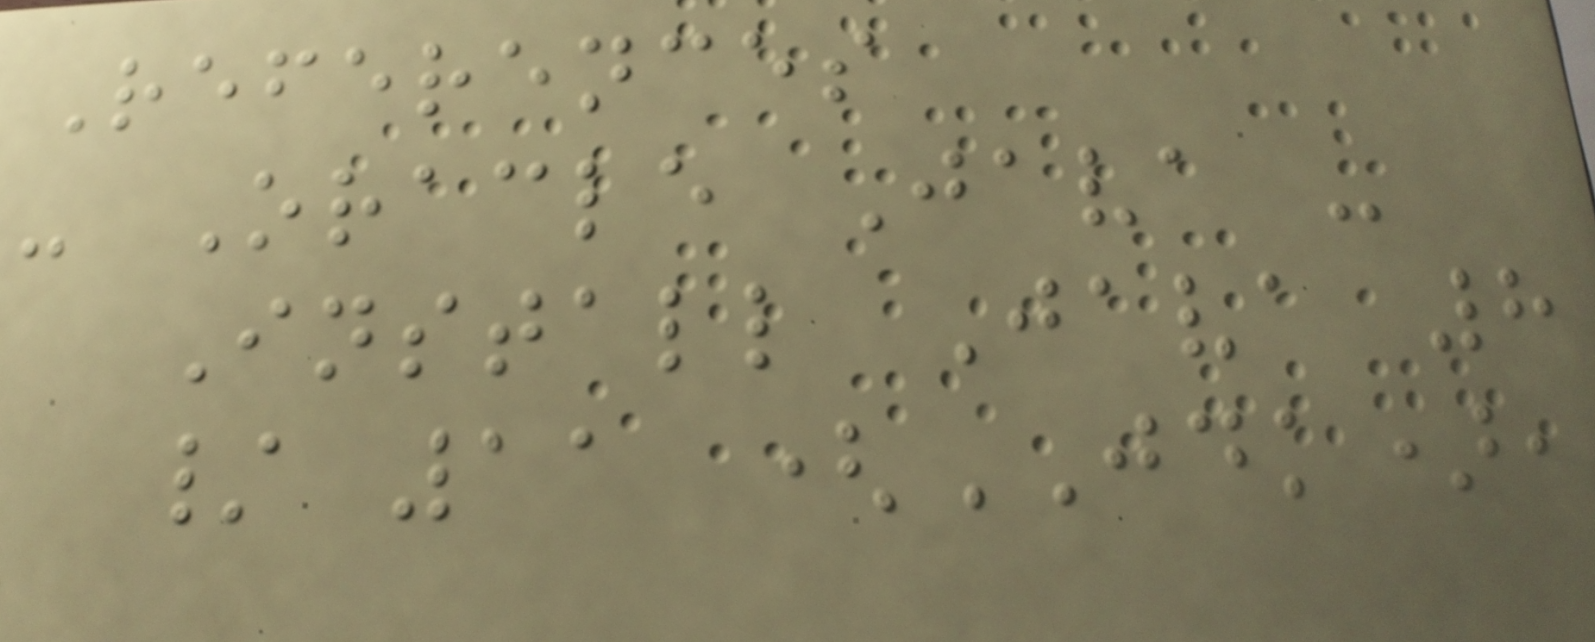References
- Oracle Java -
Install Java 8
/ 11 (JDK),
